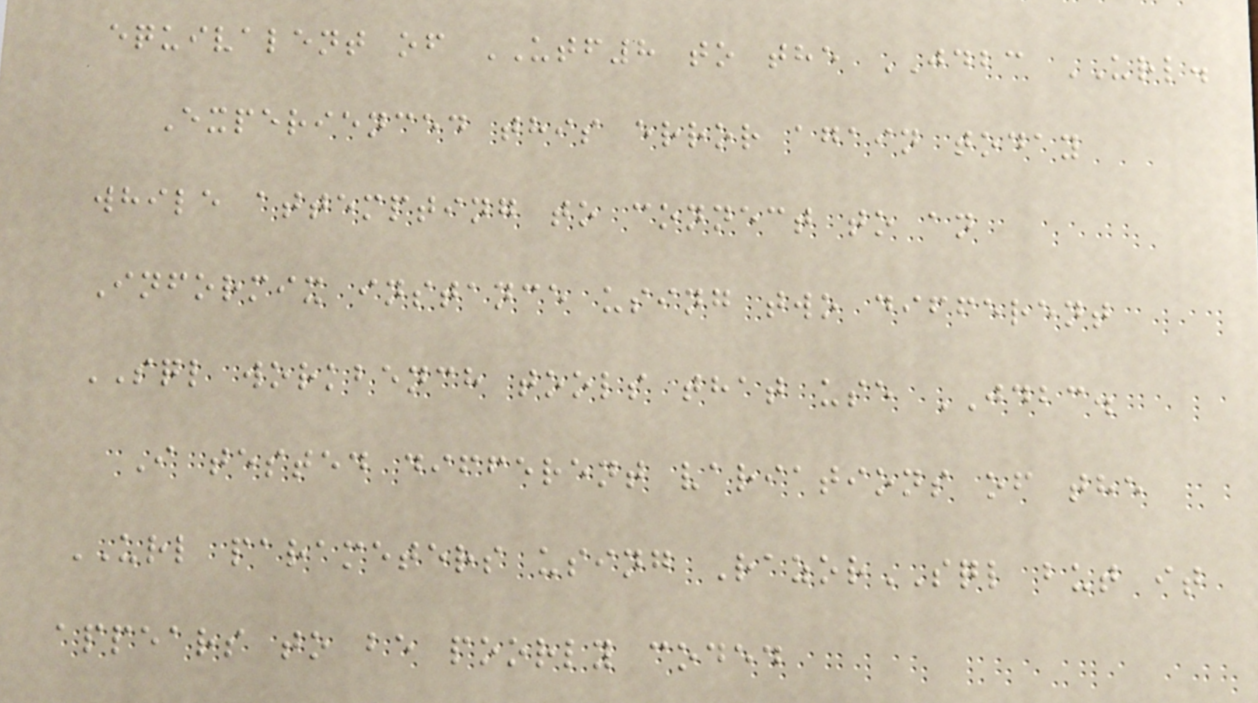equivalent of UTF8 to the JDBC URL.
Experienced this error again today
while attempting to connect to an
Informix instance using two different
SQL workbench tools that use JDBC.
I tested different variations of the
URL parameters using RazorSQL but it
appears to be poorly coded
